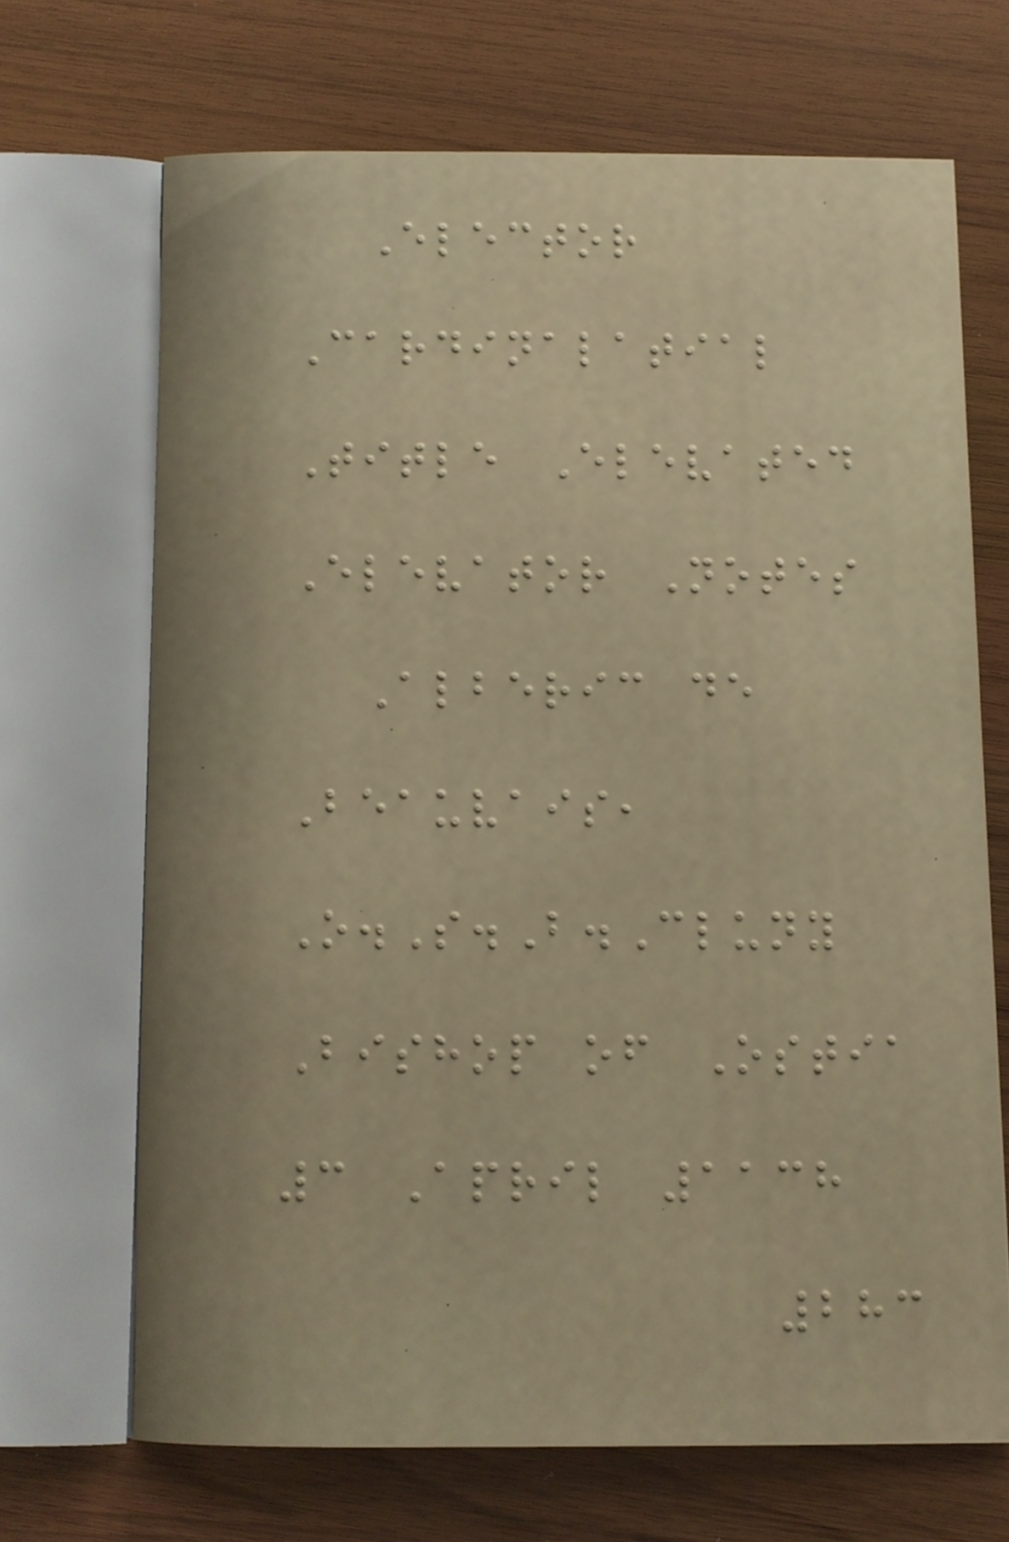Elector
Cardinalatial
Title Elevated
Elevator Notes
Alberic de
Beauvais,
O.S.B.Cluny
Bishop of Ostia
3 April 1138
283
